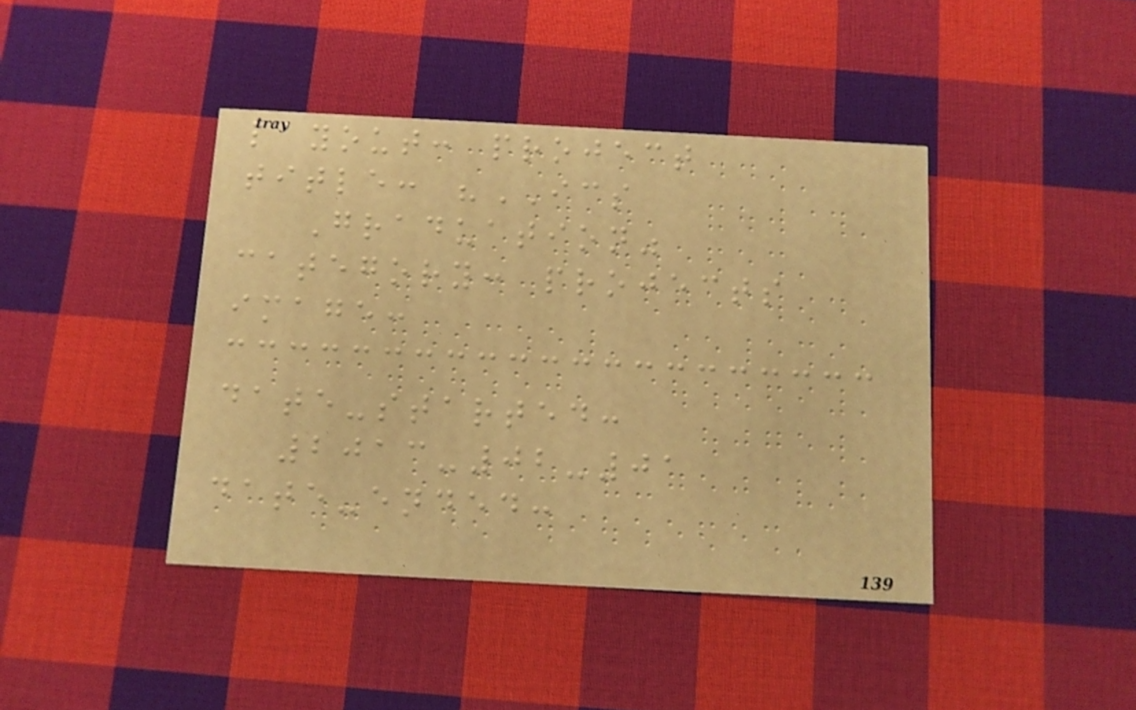layout: project
title: "ICS
Graduation"
category: projects
image:
date-started:
2013-02-01
date-ended:
